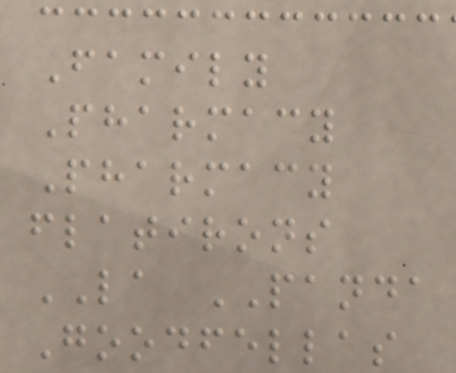Family
Pharmacy
Pharmacy
flatirons
LA PANDA
Goodfellas
